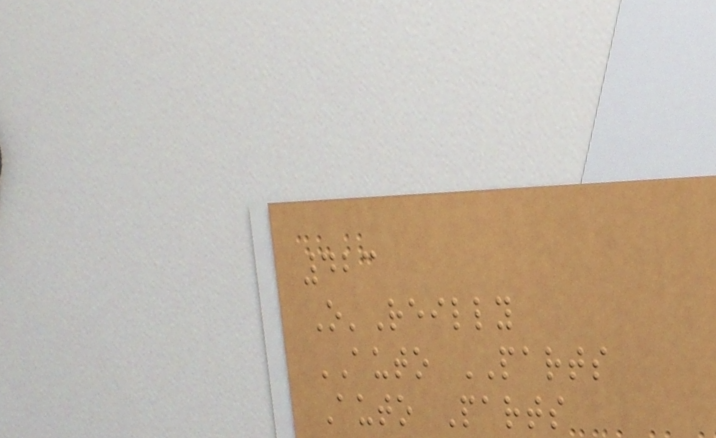423
O'Reilly
AUTO PARTS
Auto Parts
